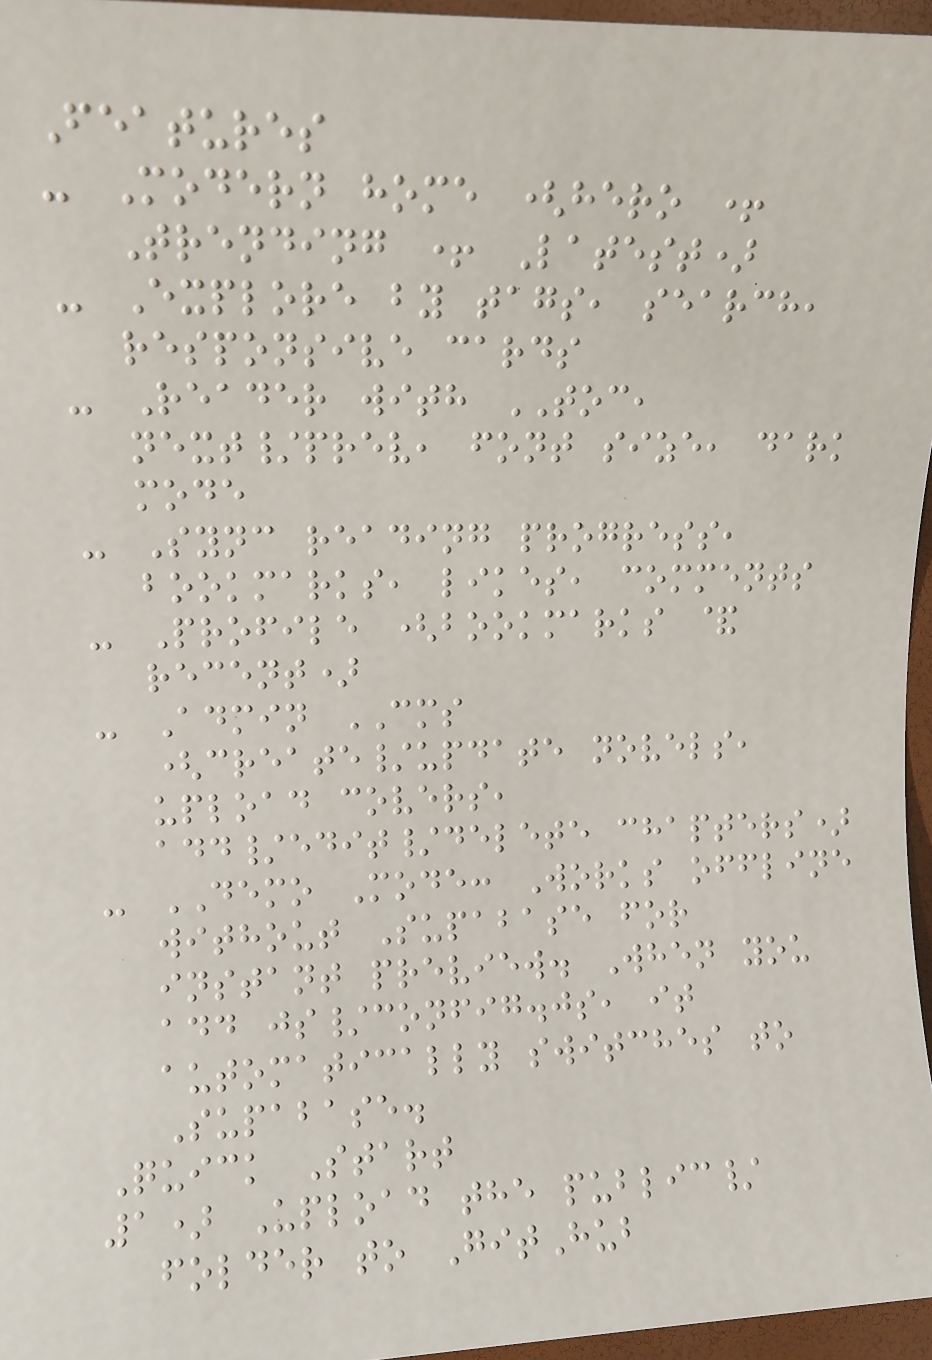Features
- Modern home (hero +
Trending + Latest)
- Explore by tags, search,
responsive cards
- Reader with TOC,
next/prev, font size, dark
mode
- Sync reading progress,
bookmarks, likes, comments
- Profile (bookmarks &
recent)
- Admin CMS
(create/update novels,
upload covers,
add/edit/delete chapters)
- DEMO Mode: Works offline
without Supabase for
instant preview. When you
add js/config.js, it
automatically switches to
Supabase.
Quick Start
1) Upload the public/
folder to GitHub
